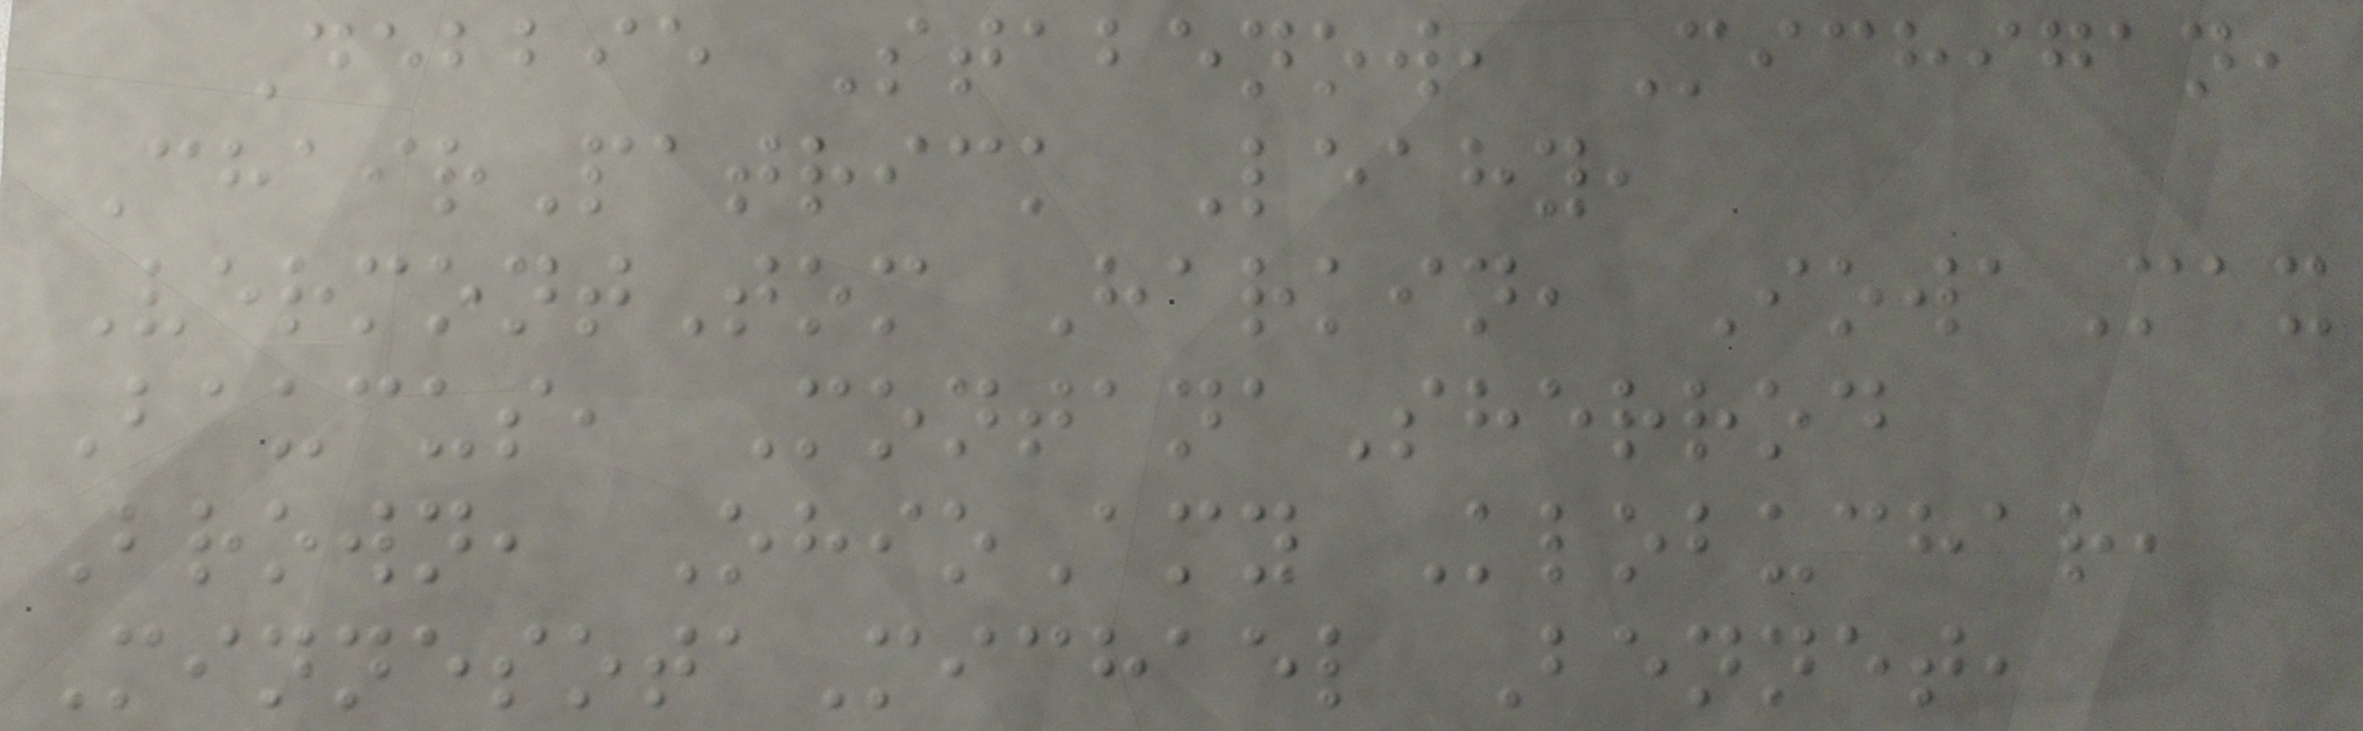Debbie Stabenow, Michigan,
ChairPatrick Leahy,
VermontTom Harkin, IowaMax
Baucus, MontanaSherrod
Brown, OhioAmy Klobuchar,
MinnesotaMichael Bennet,
